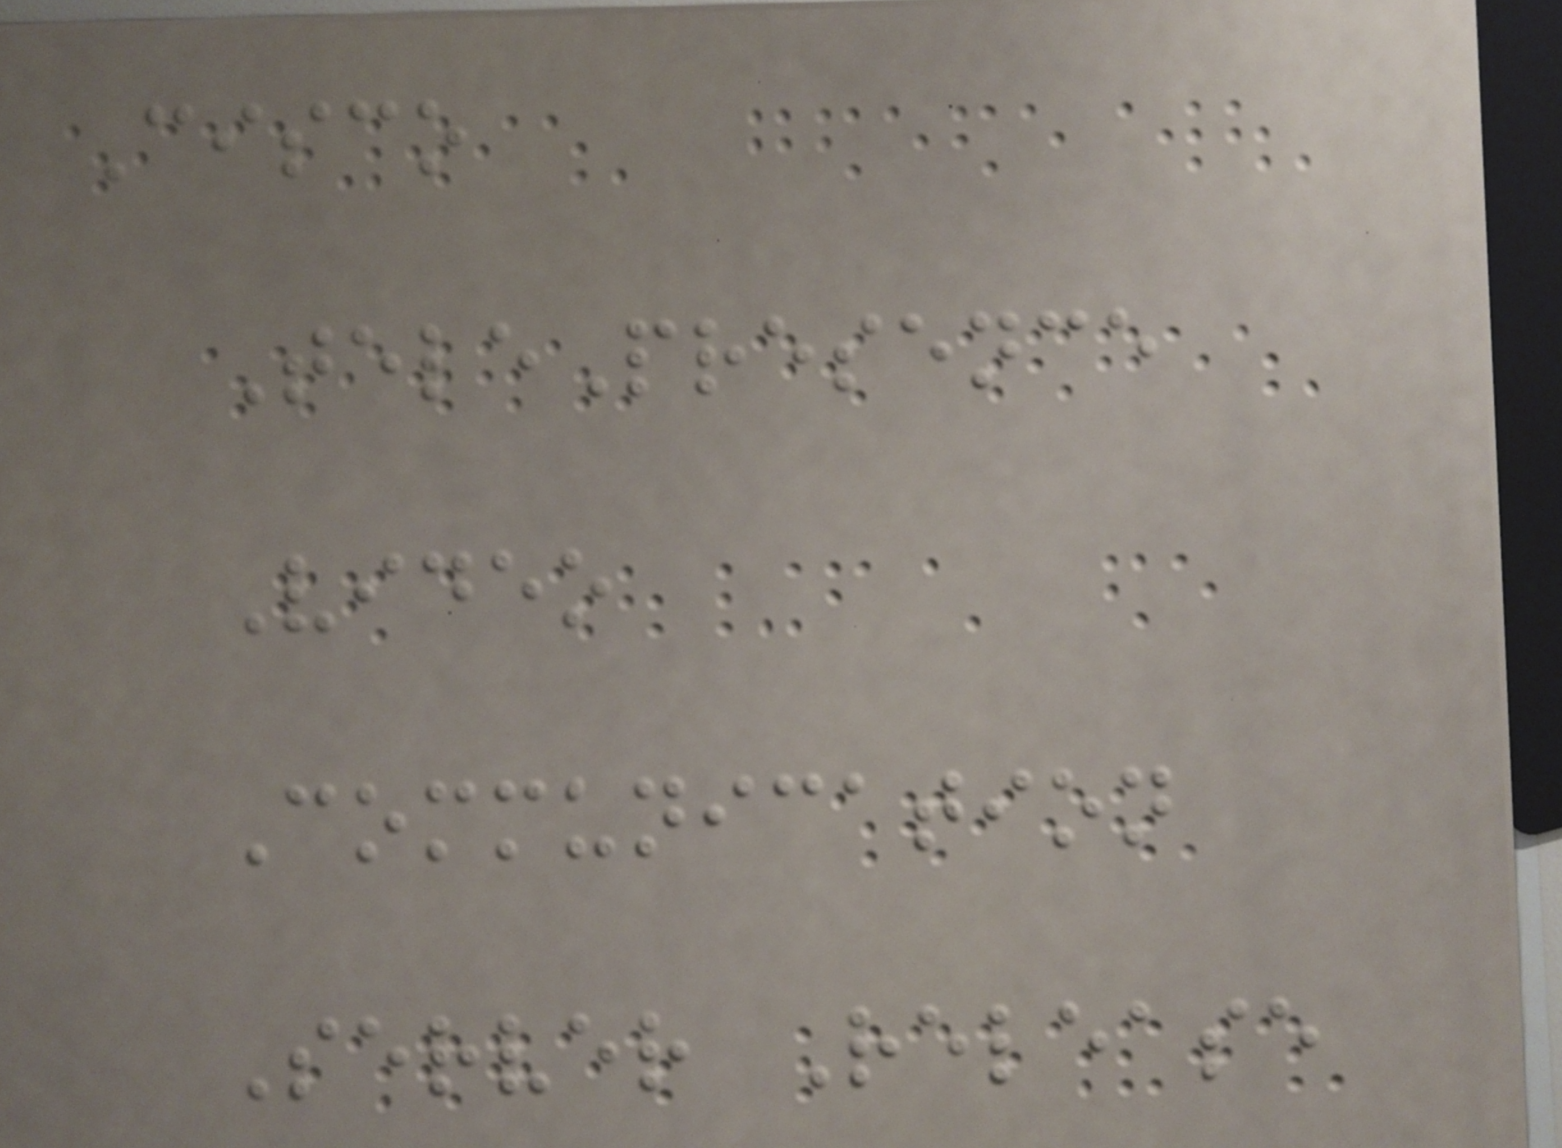Cisco
TelePresence
Video
Communication
Server Release
